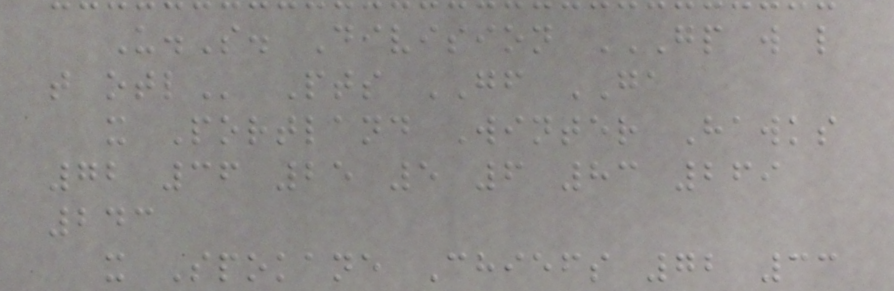U.S. Division GP W L
T OTL Pts GF GA
x Portland Winter Hawks
72 36 25 5 6 83 269
243
x Spokane Chiefs 72 33
